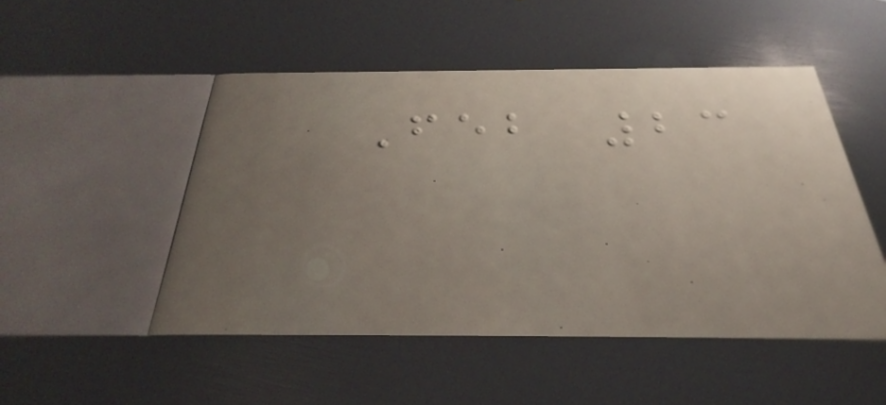Feb 23
